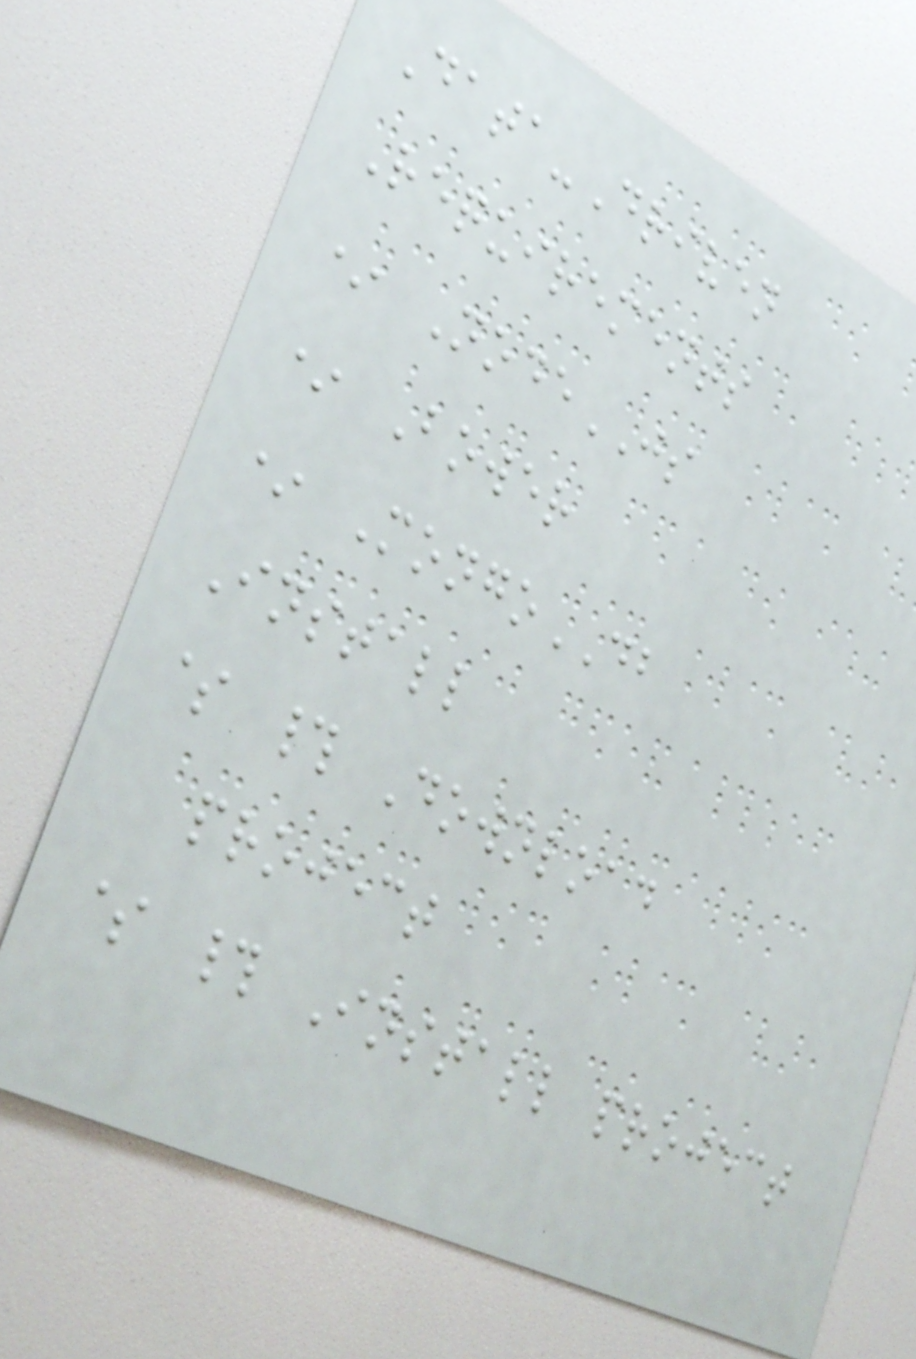Data-Driven
Requirements
* NodeJS
* Bower
* MongoDB
Install
$ # Download
project
$ # Install project
